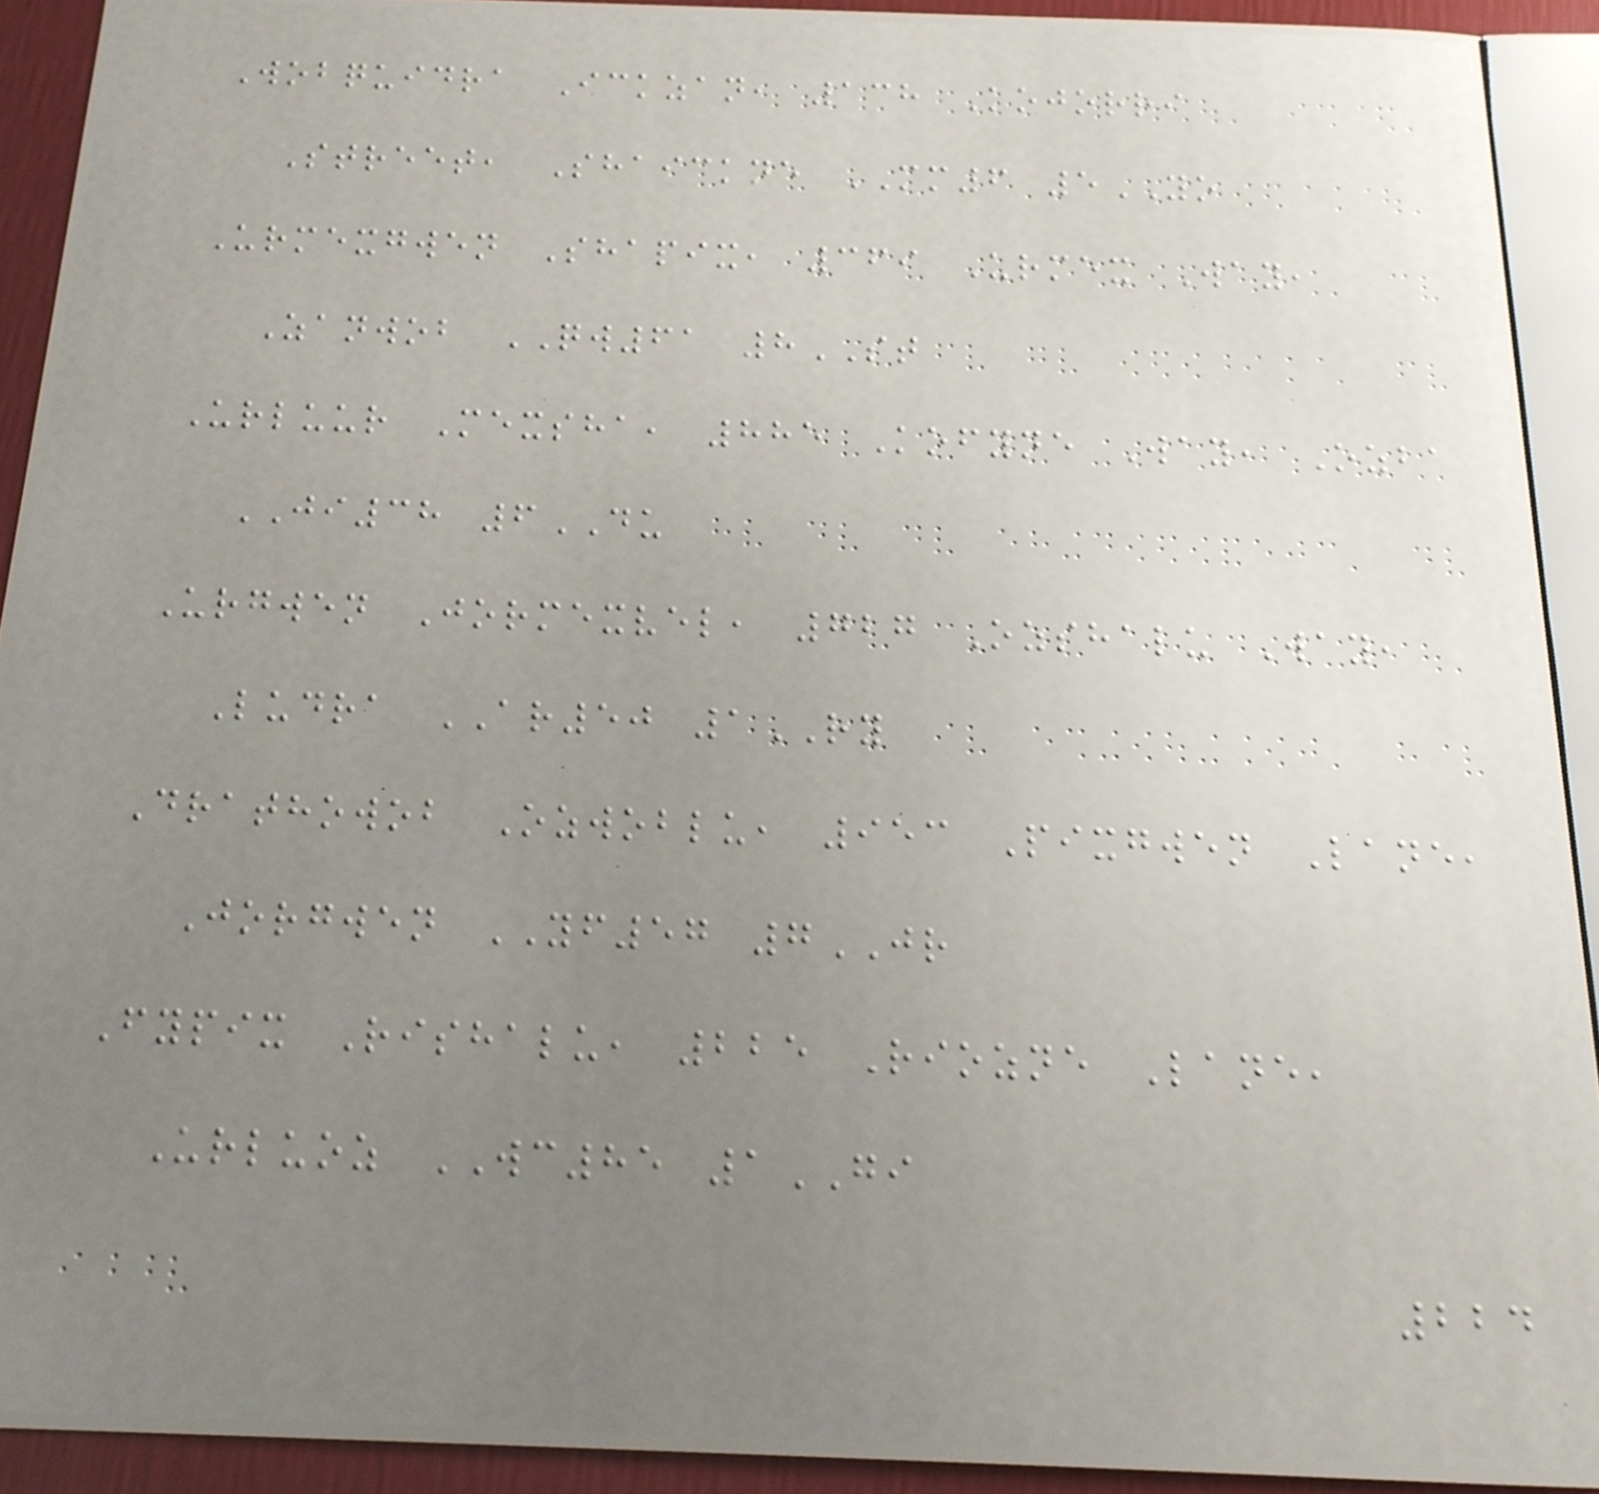Wobquidra Ickzan, 138 Kojorri
Street, Shaickne MM6 5YO
Urmexgwen Shapix, 369 Urmex Way,
Zanwob QW61 8ST
Urluur Mexsha, 885 Kofyne Way, Ozba
JI38 6DU
Urgwen Jormexvel, 727 Ozshalu Way,
Ludra AR50 1RY
Drathowob Ozwoblu, 953 Pixgwen Lane,
Jorgwen YF57 7JR
Fypix Rishalu, 225 Riozne Lane,
Urluoz WC85 1GI
224
